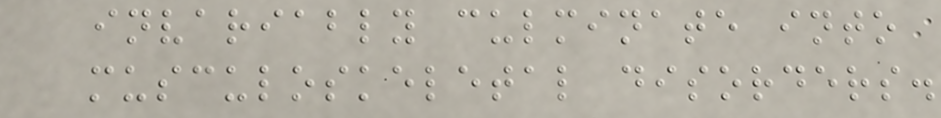invariably culminate into
musculoskeletal disorders.
